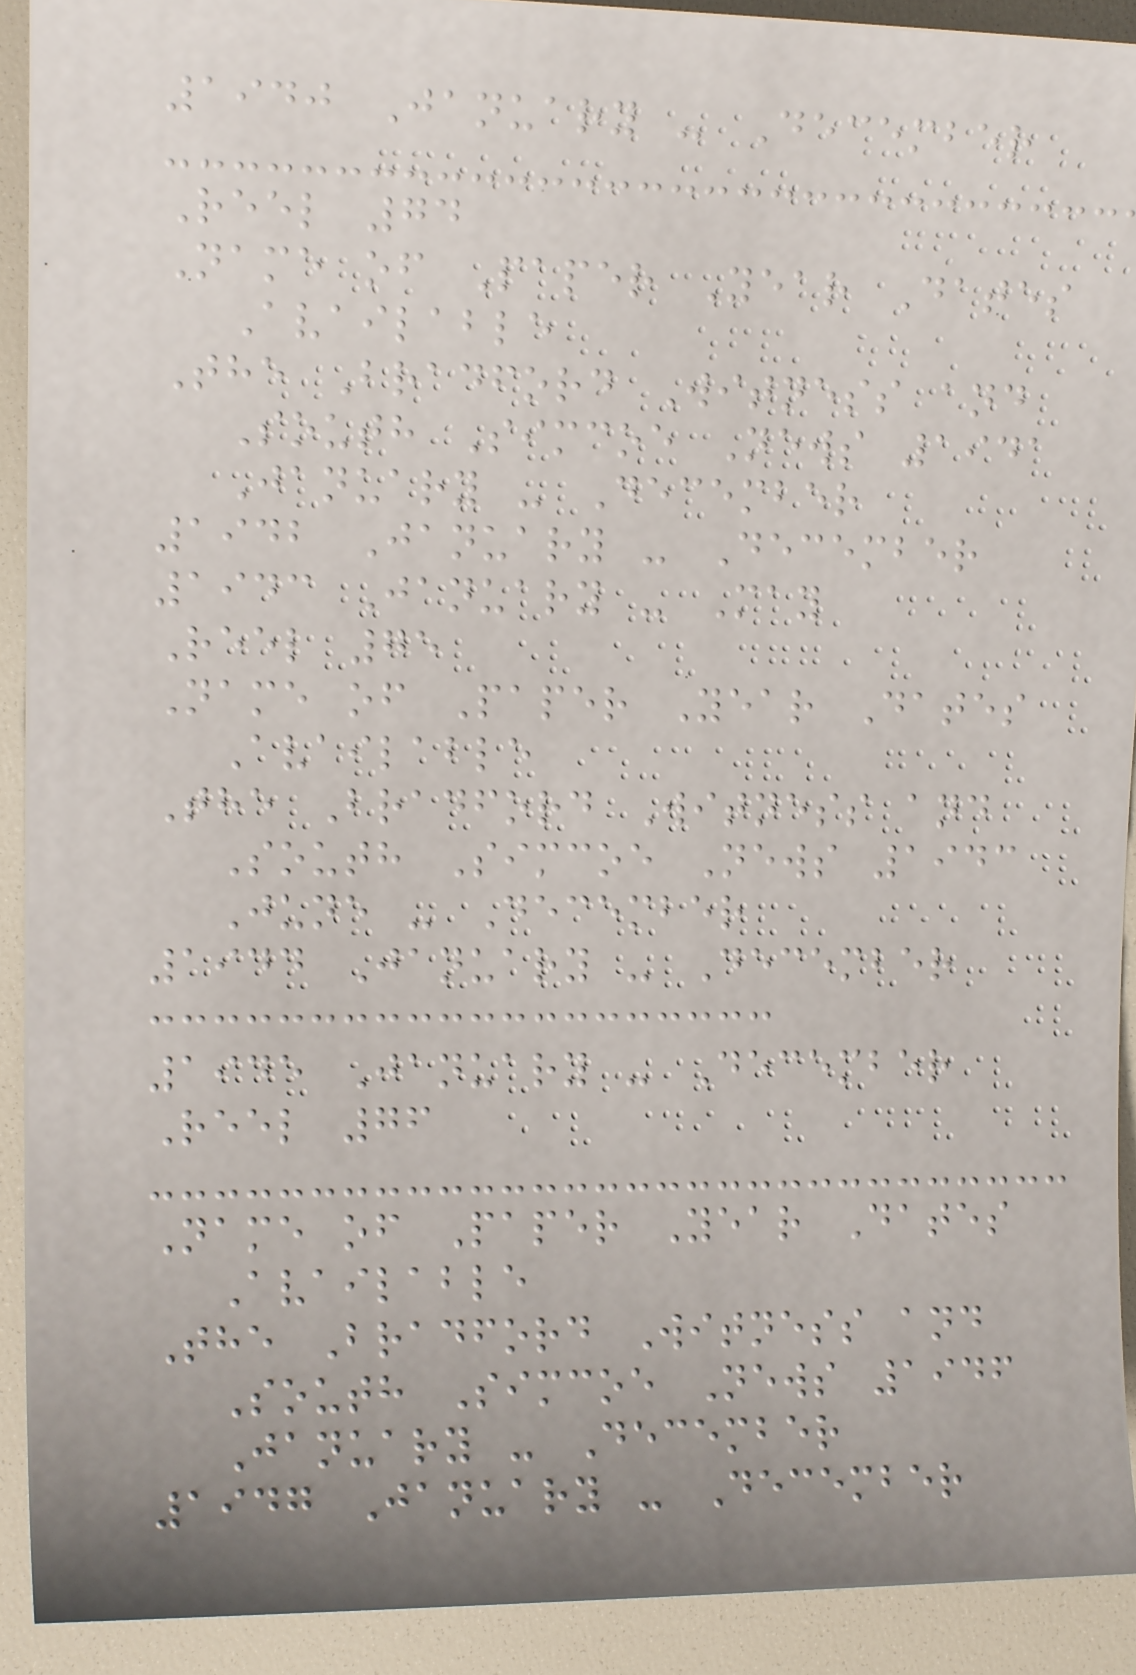1940 January - December
Reel 74
Name of Paper Year Dates
Available
The Bradford Witness and
South Simcoe News 1941
January - December
1942 January - December
1943 January - May
Reel 75
Name of Paper Year Dates
Available
The Bradford Witness and
South Simcoe News 1943
June - December
1944 January - December
1945 January - December
Reel 76
Name of Paper Year Dates
Available
The Bradford Witness and
South Simcoe News 1946
January - December
1947 January - December
